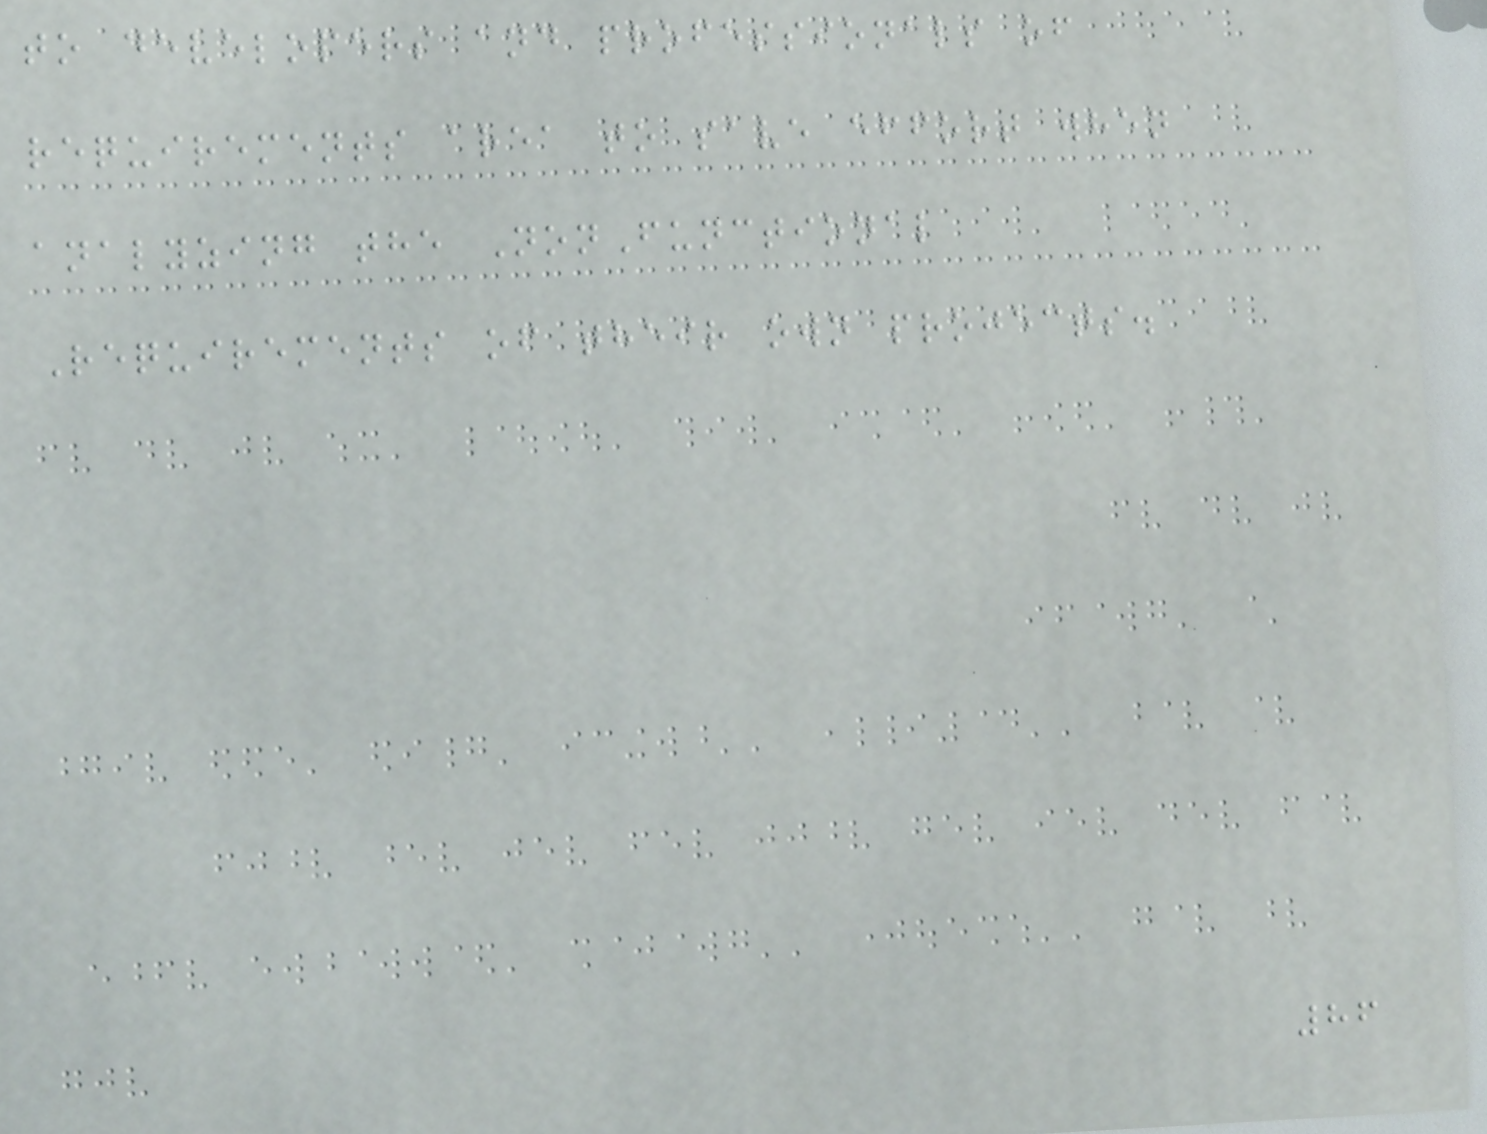to developers and professionals of
requirements area to save effort when
analyzing the NonFunctional
Requirements of their own projects.
86
